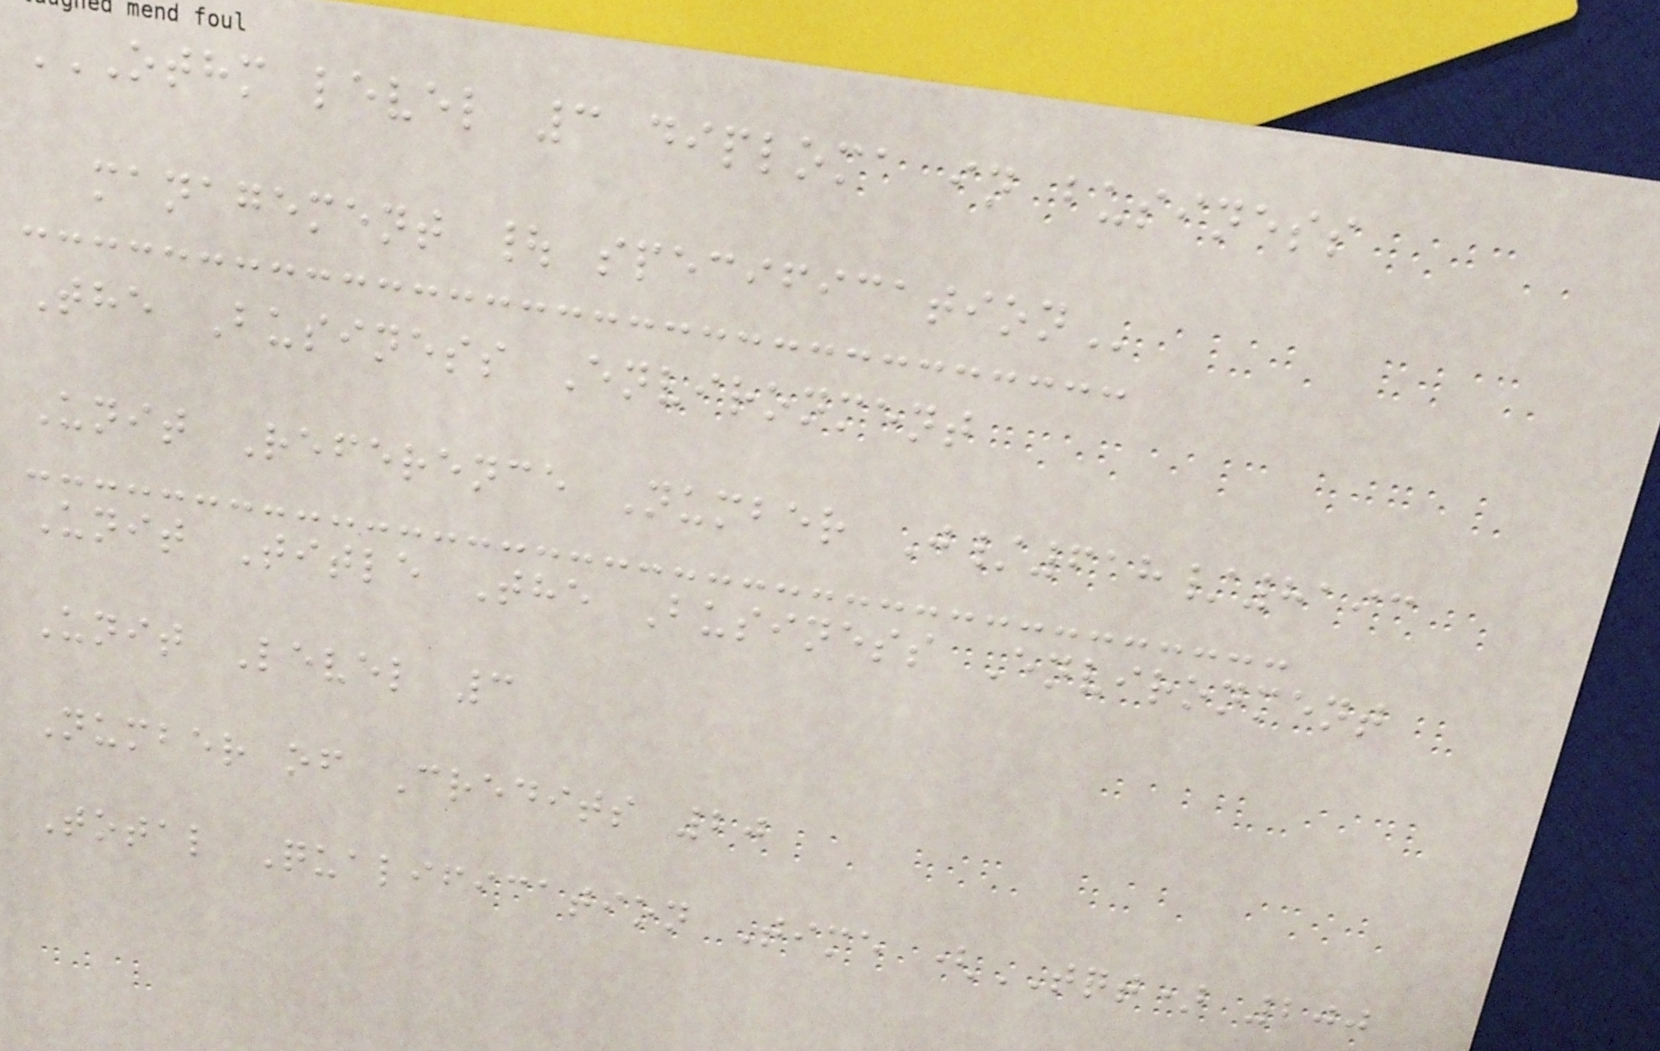OTHM LEVEL 3 DIPLOMA IN BUSINESS
MANAGEMENT | SPECIFICATION
The Business Environment
Unit Reference Number J/618/8193
Unit Title The Business Environment
Unit Level 3
Number of Credits 20
Total Qualification Time (TQT) 200
